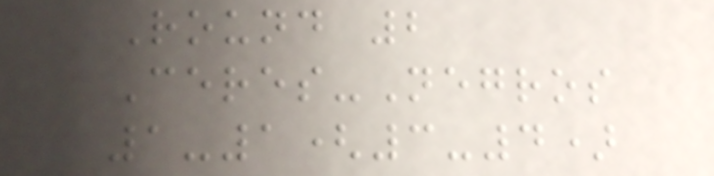Round 2
Ceres-Negros
1-1(3-4)
